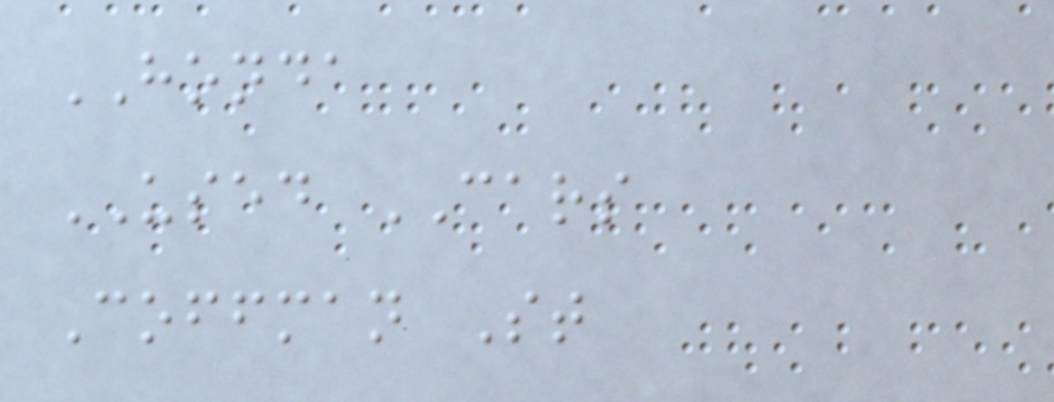HONDA
USED CARS
Coffman St
